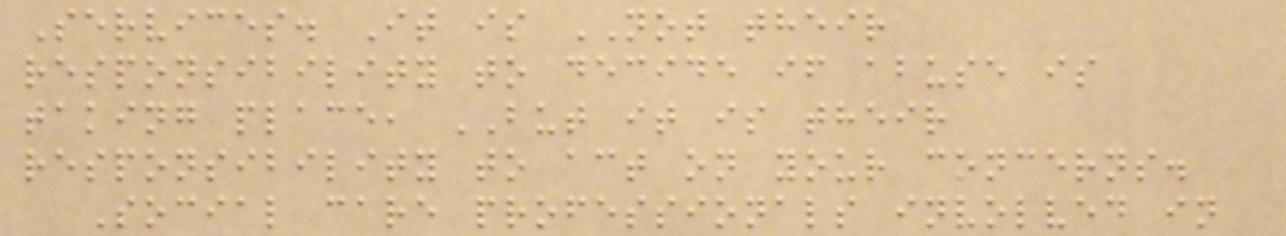Services. It is NOT their
responsibility to decide if abuse is
taking place, BUT it is their
responsibility to act on your concerns.
Social care professionals involved in
